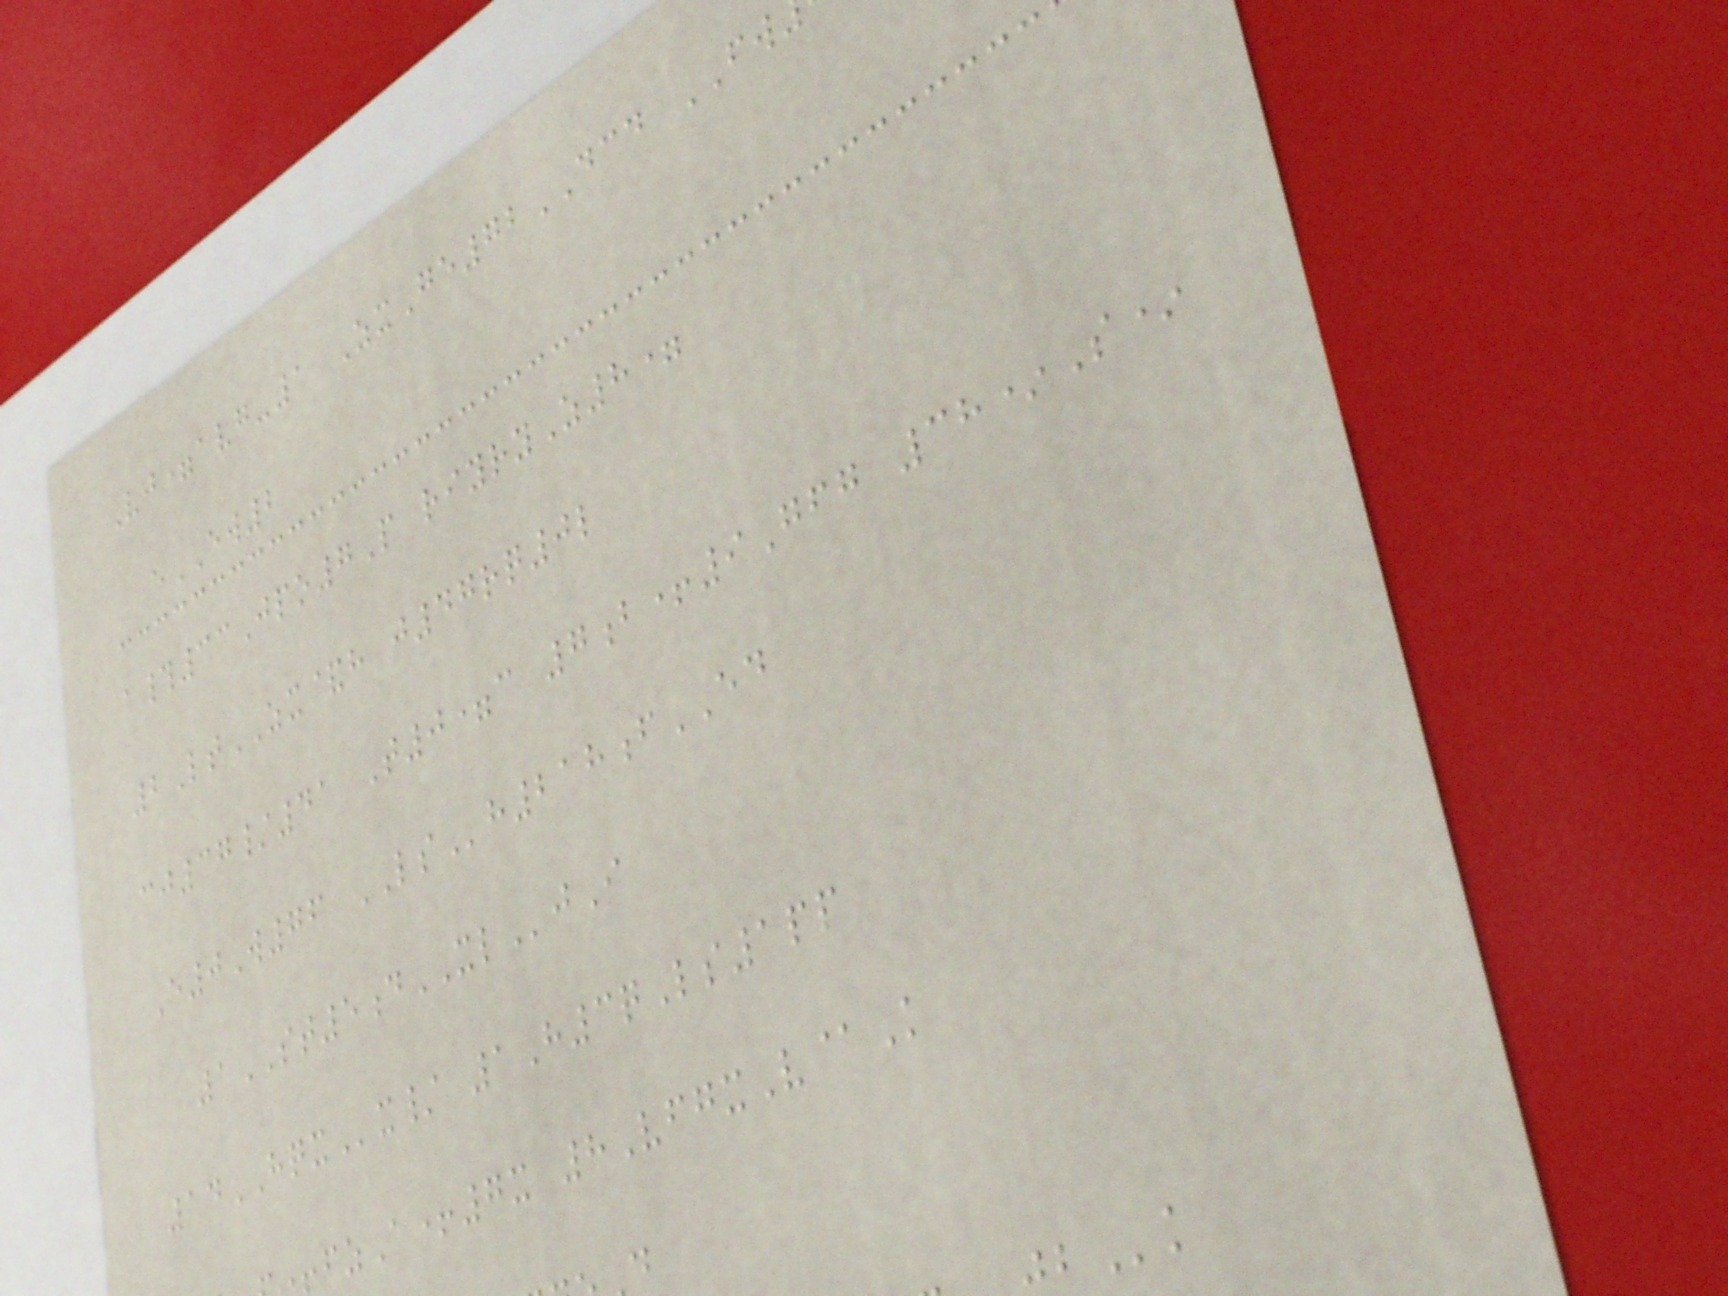Vj=avg-1 ZxGe72DCD FW
eEW2
a#33Jpo7P riyryZ8=
2LtZX&h j47rq0l
cj37/41 T0=c 7b+9Gfg 38*S*
E0W76 LSh218fED
1ST5dXLjI
14HQXx/ 1H3qLs1pp
fzA+7x 8VfgxV@K
